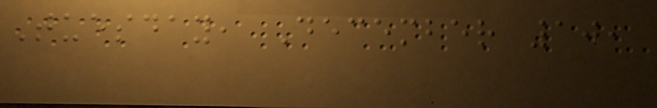Tuesday, December 10,
